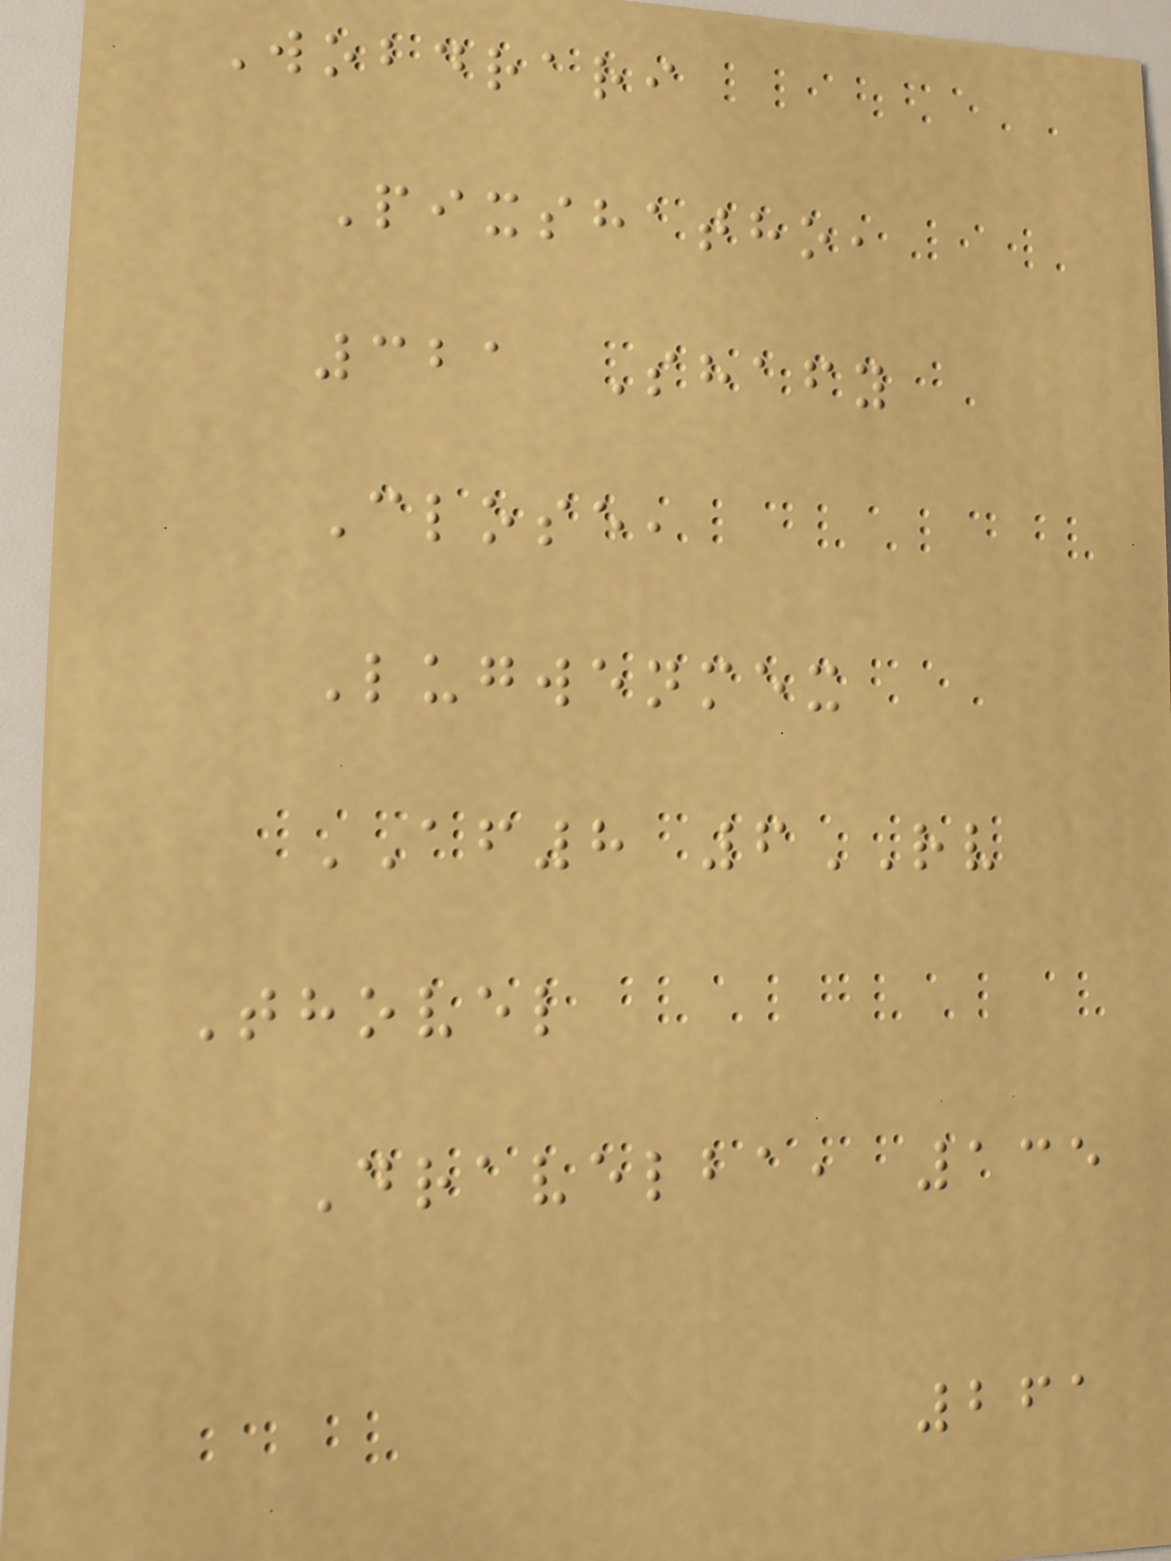Wobdrari
Pixshatho,
321 Shafy
Close,
Lugwenmex
AF8 6RV
Thovel
Dravelba, 135
261
